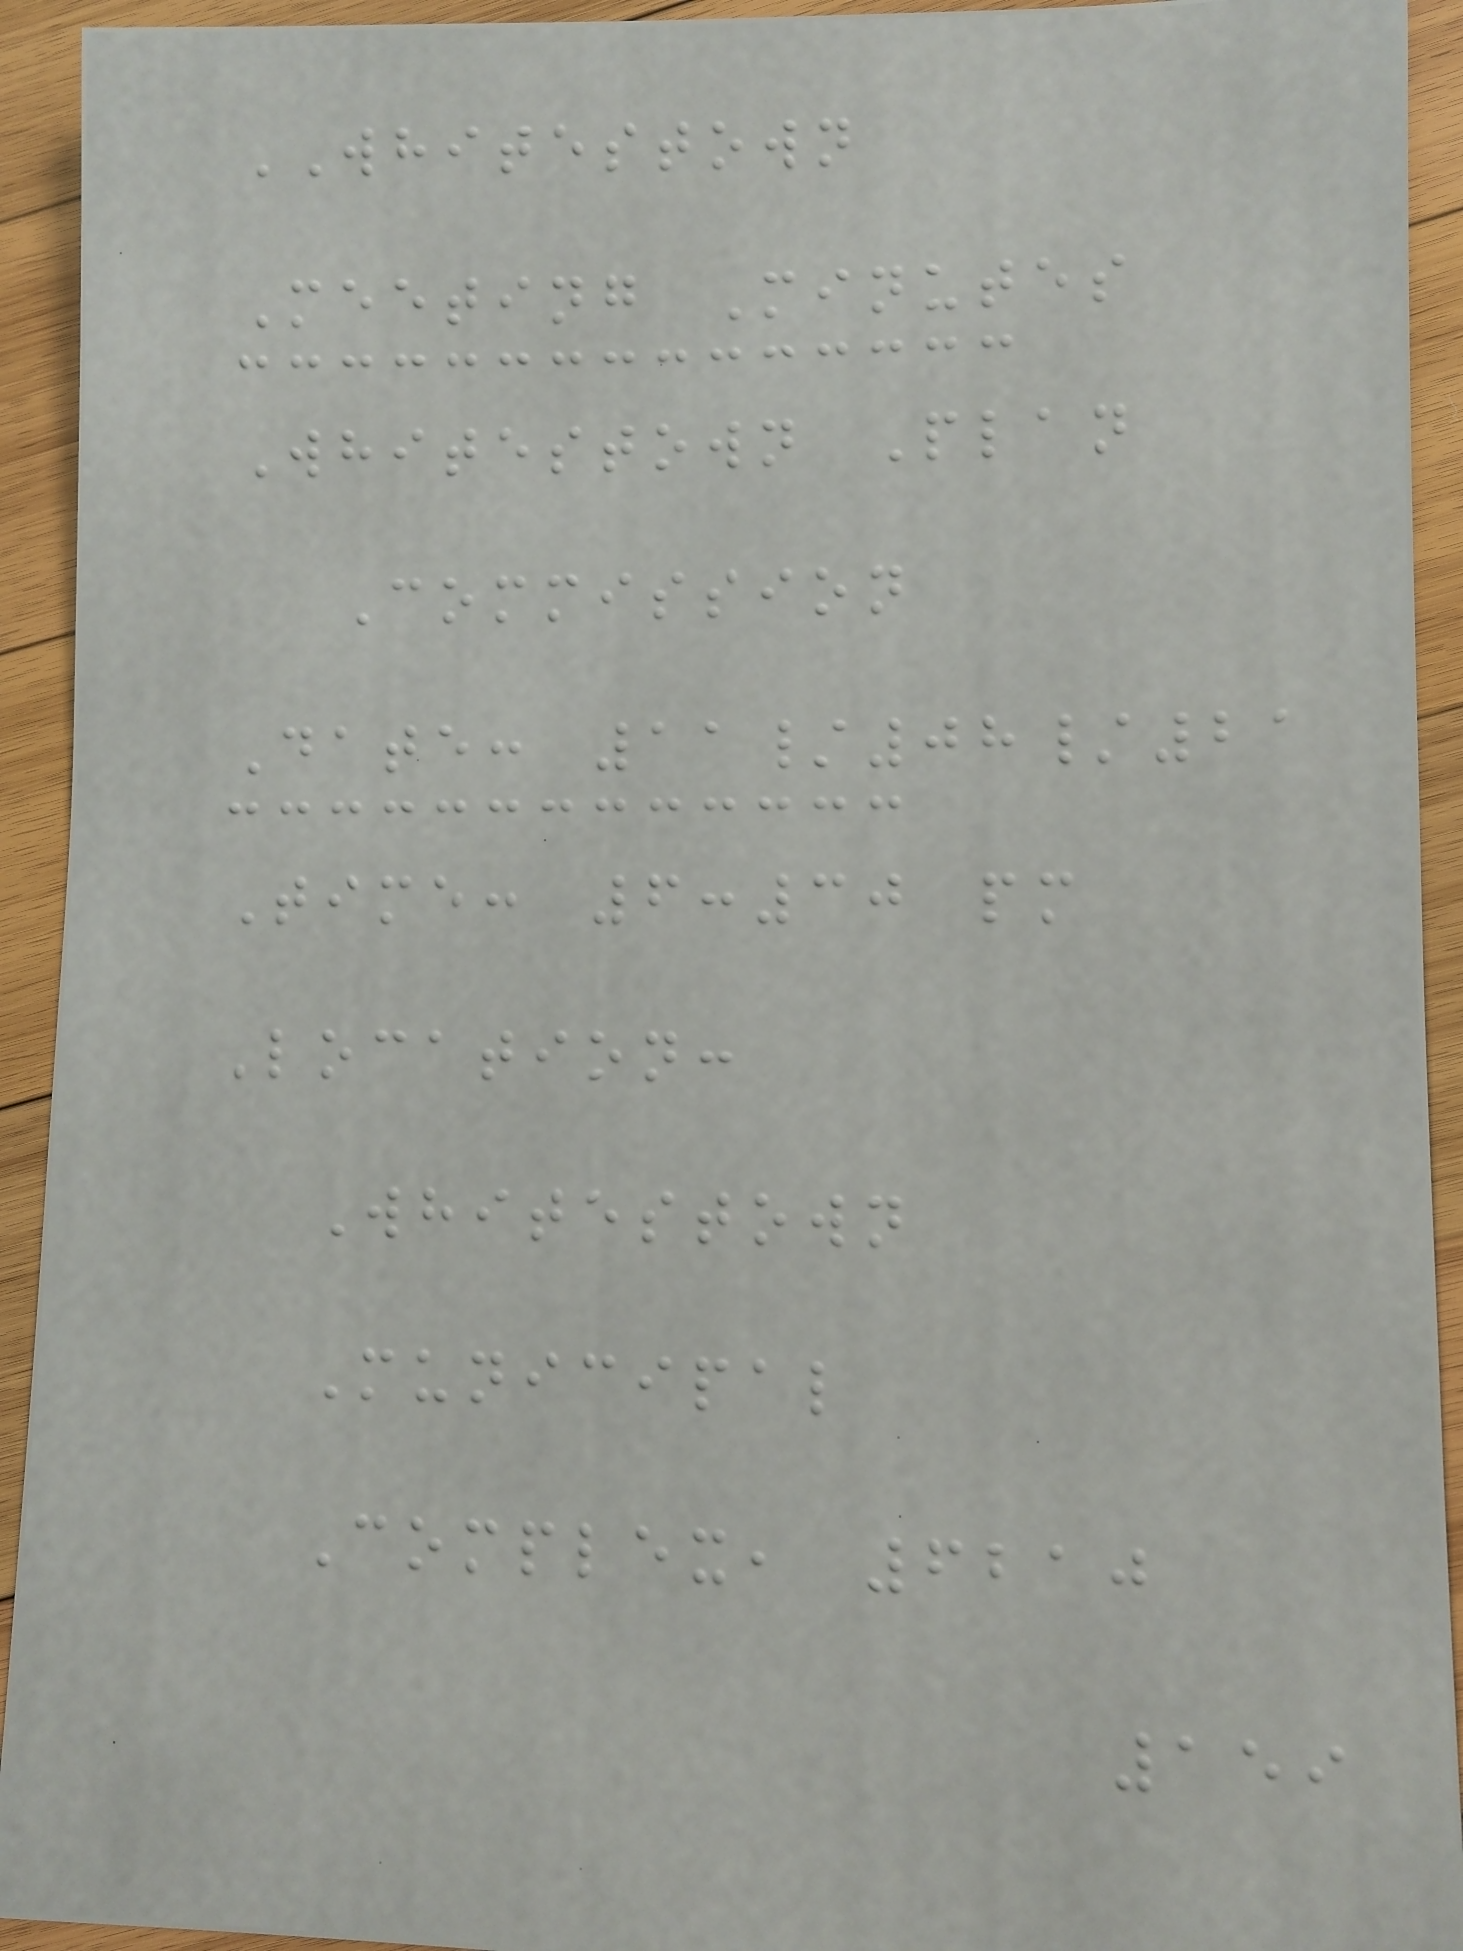WHITESTOWN
Meeting Minutes
Whitestown Plan
Commission
Date: 11/08/21
Time: 6:30 pm
Location:
Whitestown
Municipal
Complex, 6210
159
